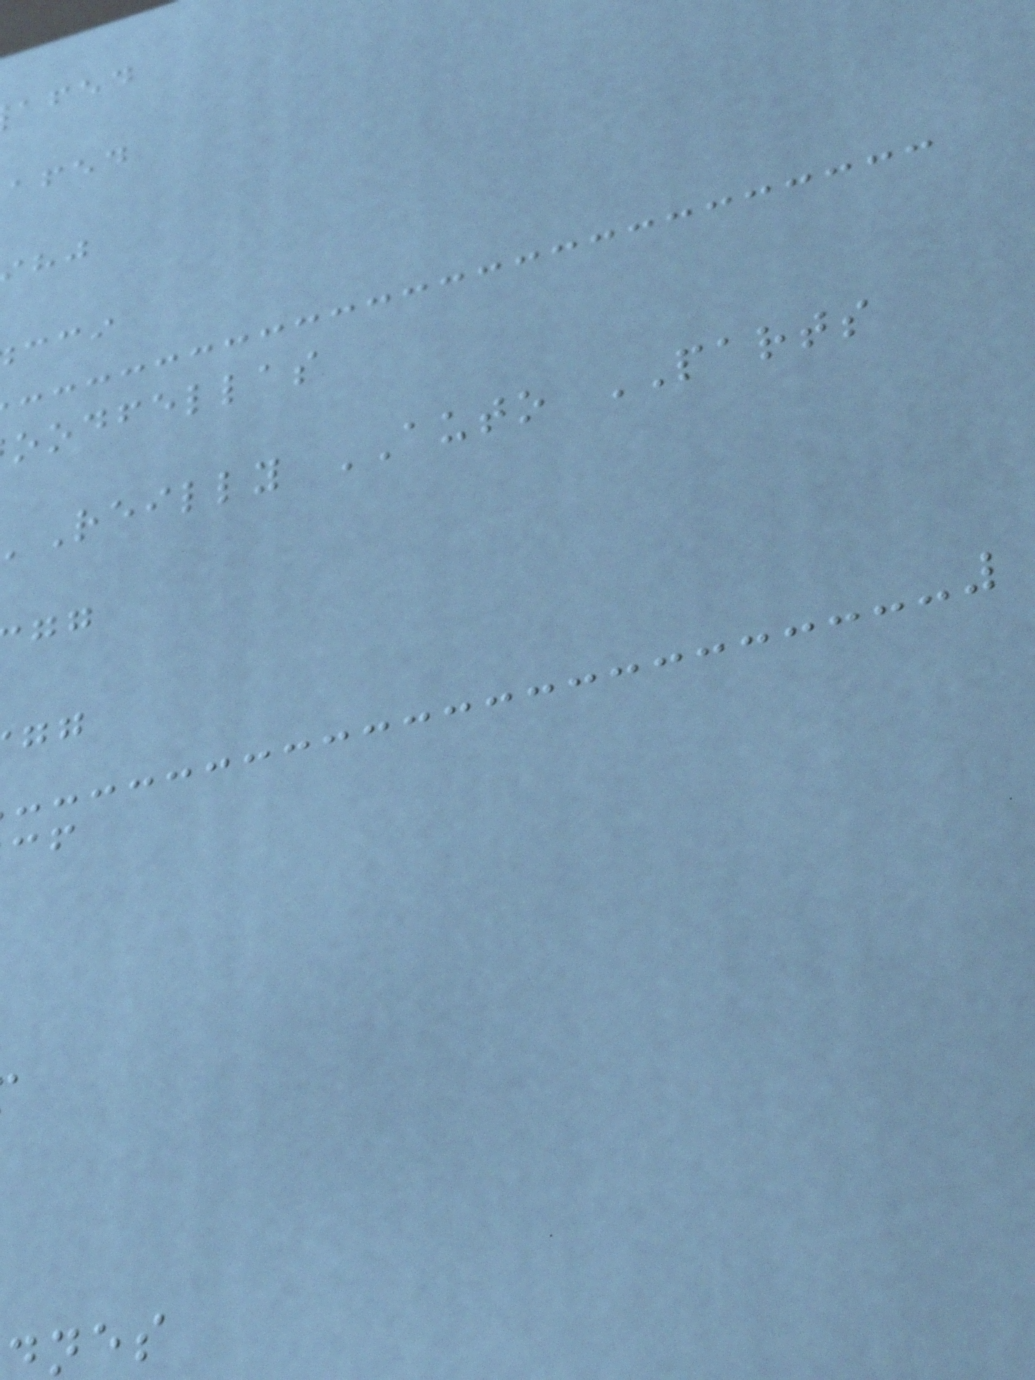afed
afed
oodfellas
'Reilly AUTO PARTS
